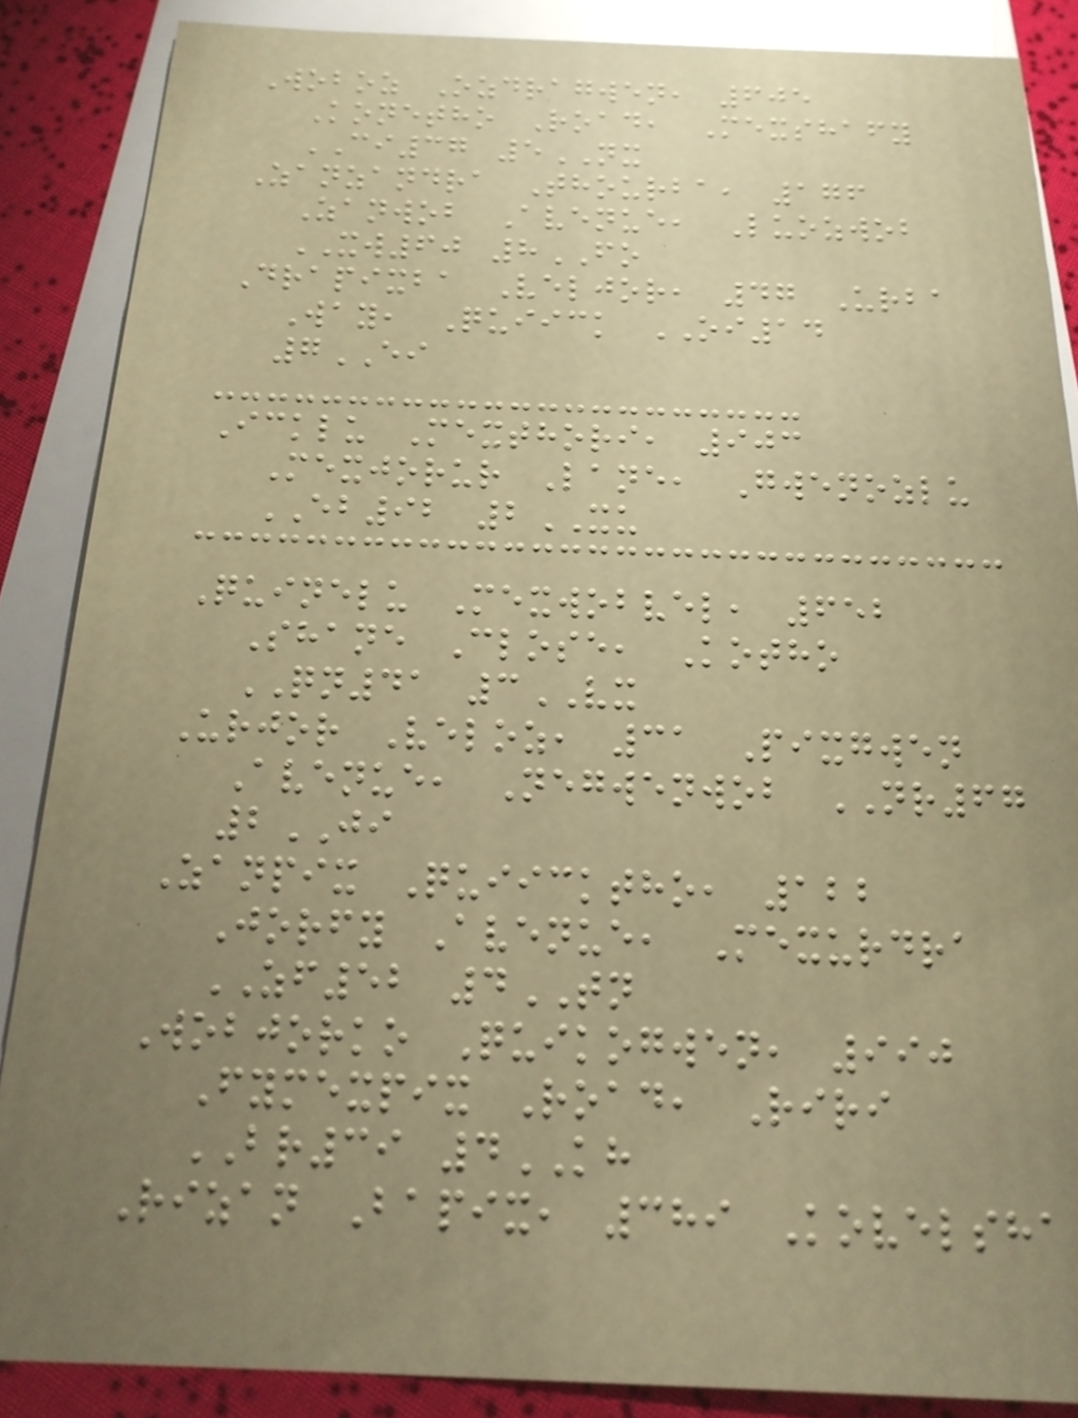Woboz Ozdragwen, 605
Konetho Road, Mexshafy
CI37 5NX
Zanzandra Thourba, 176
Zanwob Avenue, Luozwob
XW60 8FO
Drapixba Veljor, 47 Urba
Way, Quiick OI14
7EI
Icklu Mexthori, 903
Mexjorur Lane, Gwenozlu
EB92 2XU
Quinelu Mexwobvel, 652
Shane Close, Kotho
QN41 3VX
Urjor Veloz, 31 Pixgwen
Avenue, Negwenwob NR67
2JI
Zanpix Quiicktho, 122
Jorfy Avenue, Mexurdra
ZF52 4TN
Wobjorko Quikogwen, 990
Fymexpix Road, Riri
BR39 4KH
Rizan Bapix, 389 Kovelsha
